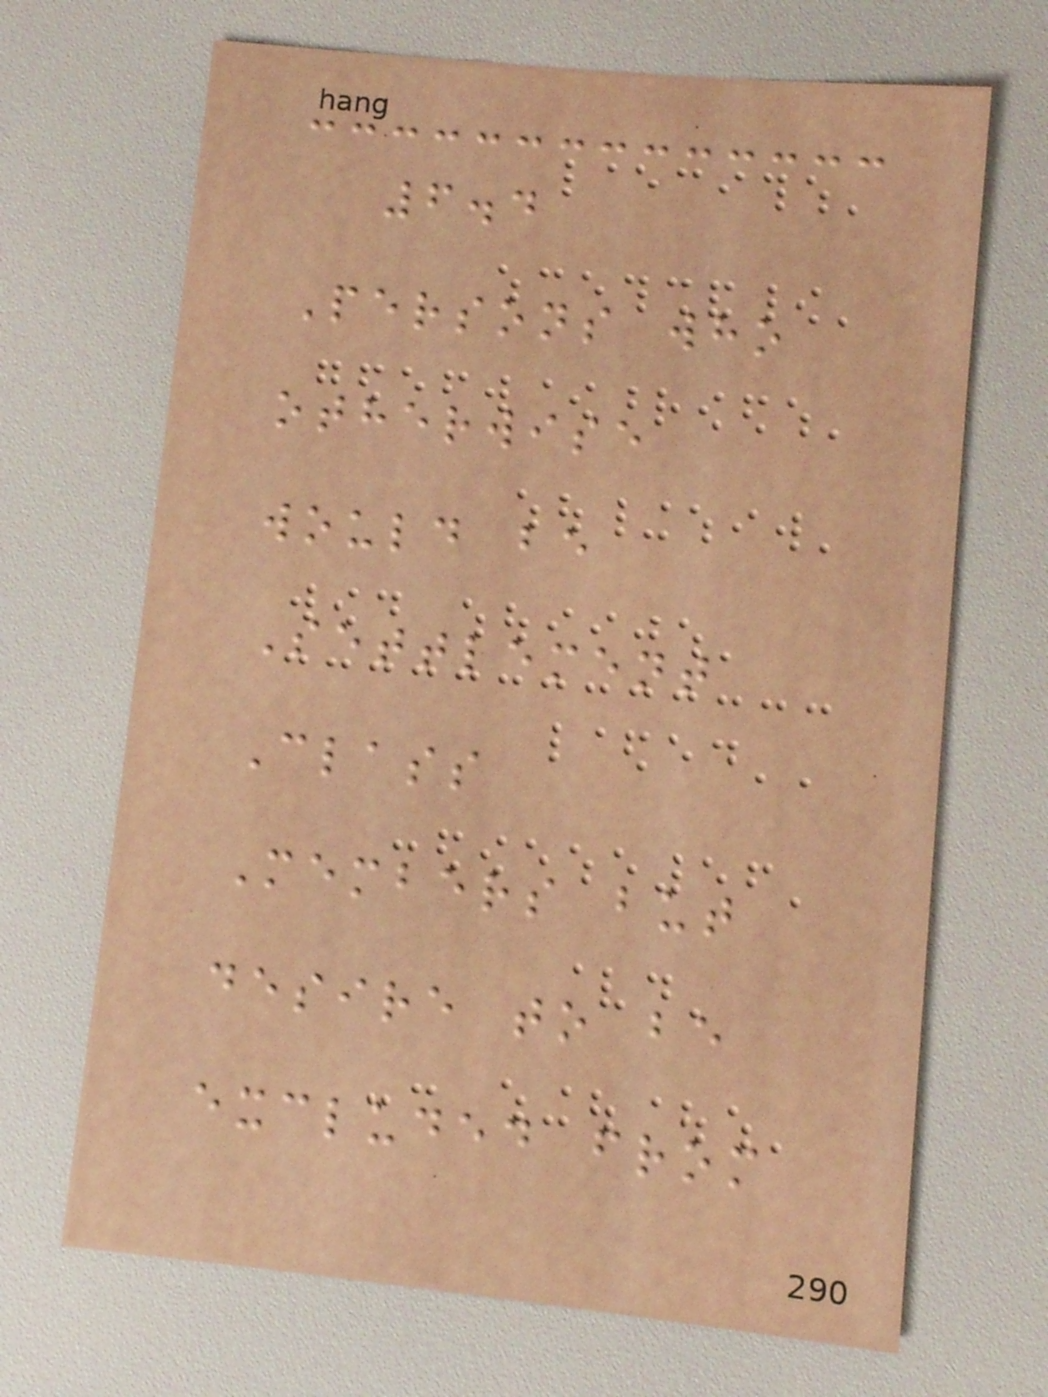6.4
Persons who
otherwise
would be
Settlement
Class
Members but
desire to be
excluded from
